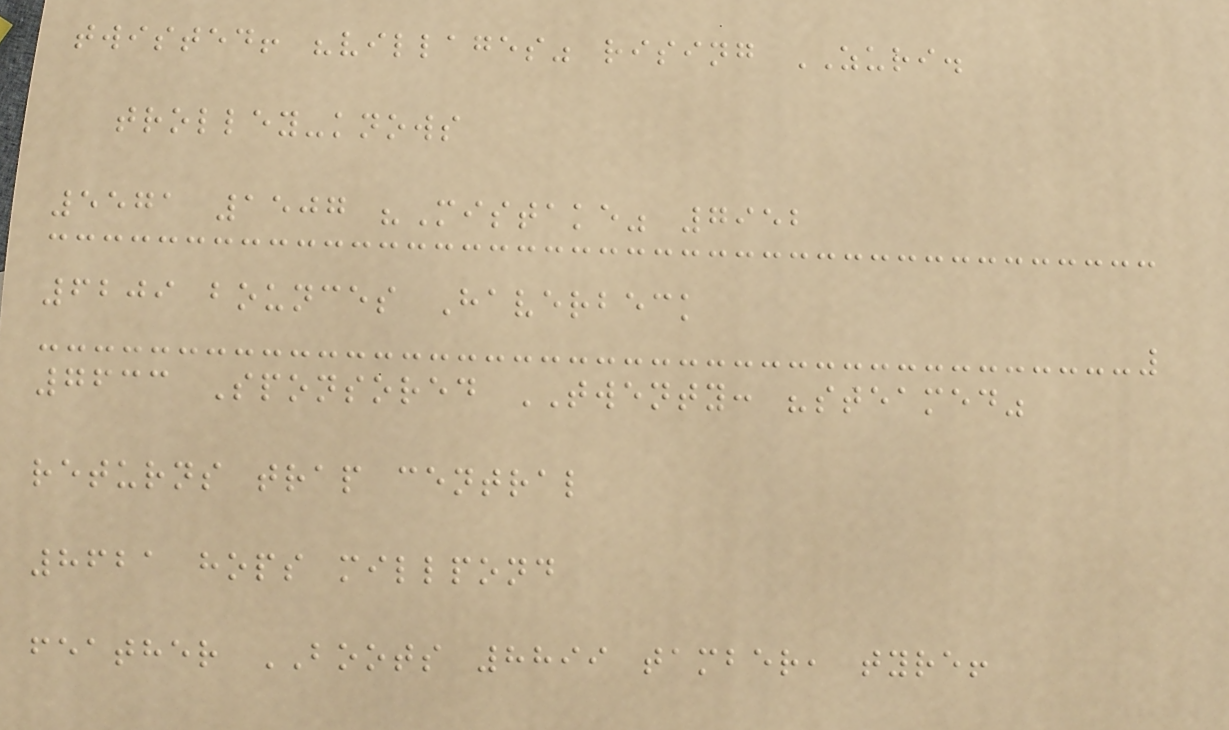twisted! "villages" rising ZURI.
trolley-knows
5571 1507 "Mistake" 7952
6209 bounces Haverbeck
7633 Sponsored TWENTY: "steamed"
returns trap central
8621 hops millpond
feather BOOTS 8899 tamber, tyre!
